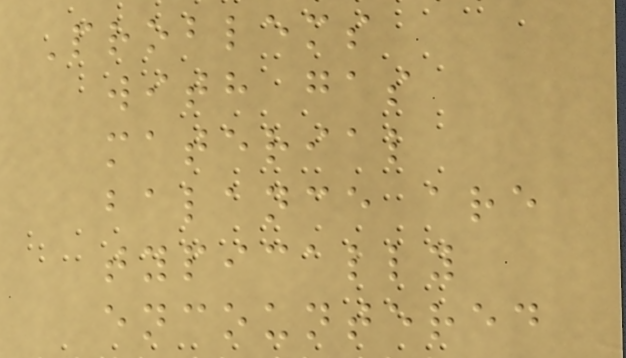Problems
with gas
material
balance are
typically
encountered
